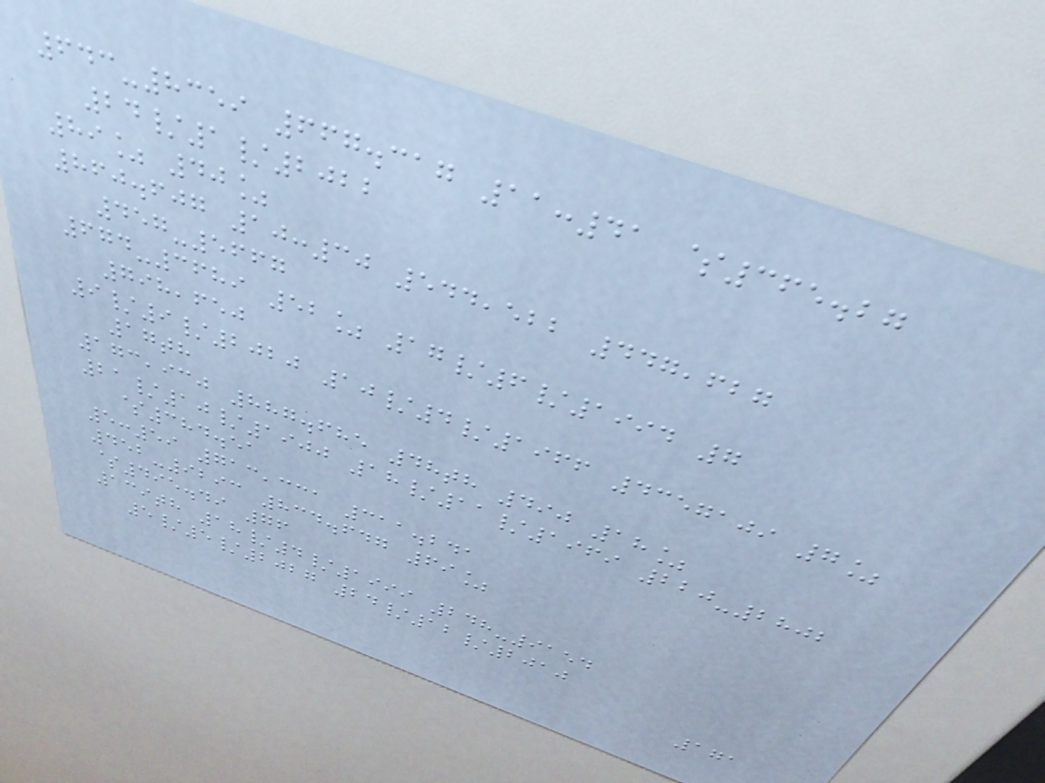643-8359 667.317 11:41 $365.27
24/1/2022
89% 40%
860.607 10:30 544,522 447,627
457-5667
674-3689 52% 17/6/1994 7
798,650
9/9/2020 10/4/1966 4357109 7%
17th
173,930 887.685 48th 490 18%
21/10/1900 18/11/1969 220-2802
$384.51
5:59 713,331 311.241
452-9293 834.647 69%
$495.49 76
139th 18/4/1999 248-9154
5/5/2027 24/12/2010
171
